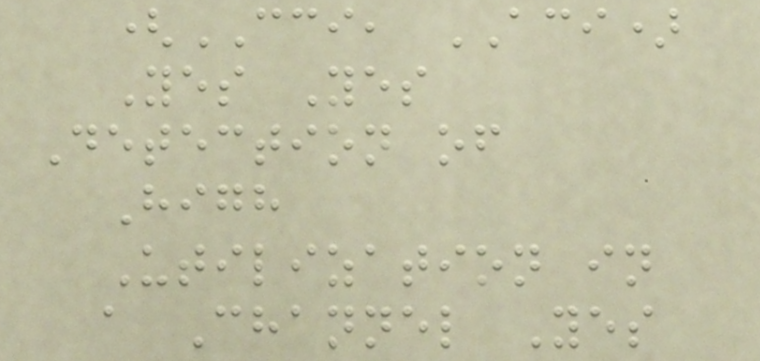(CCI, ACI)
Yes Yes
Detection of
High
Utilization in
a Channel Yes
